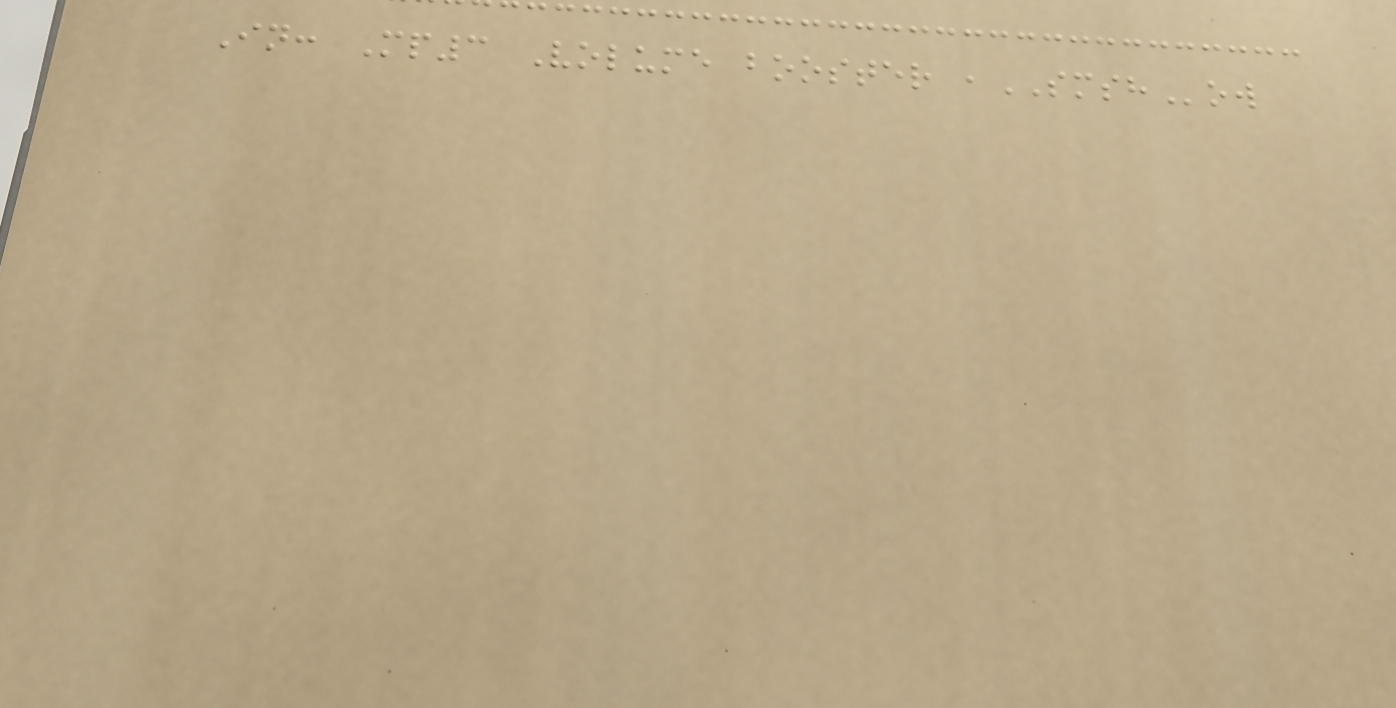In: Mp3 Volume booster ,SMSHow
